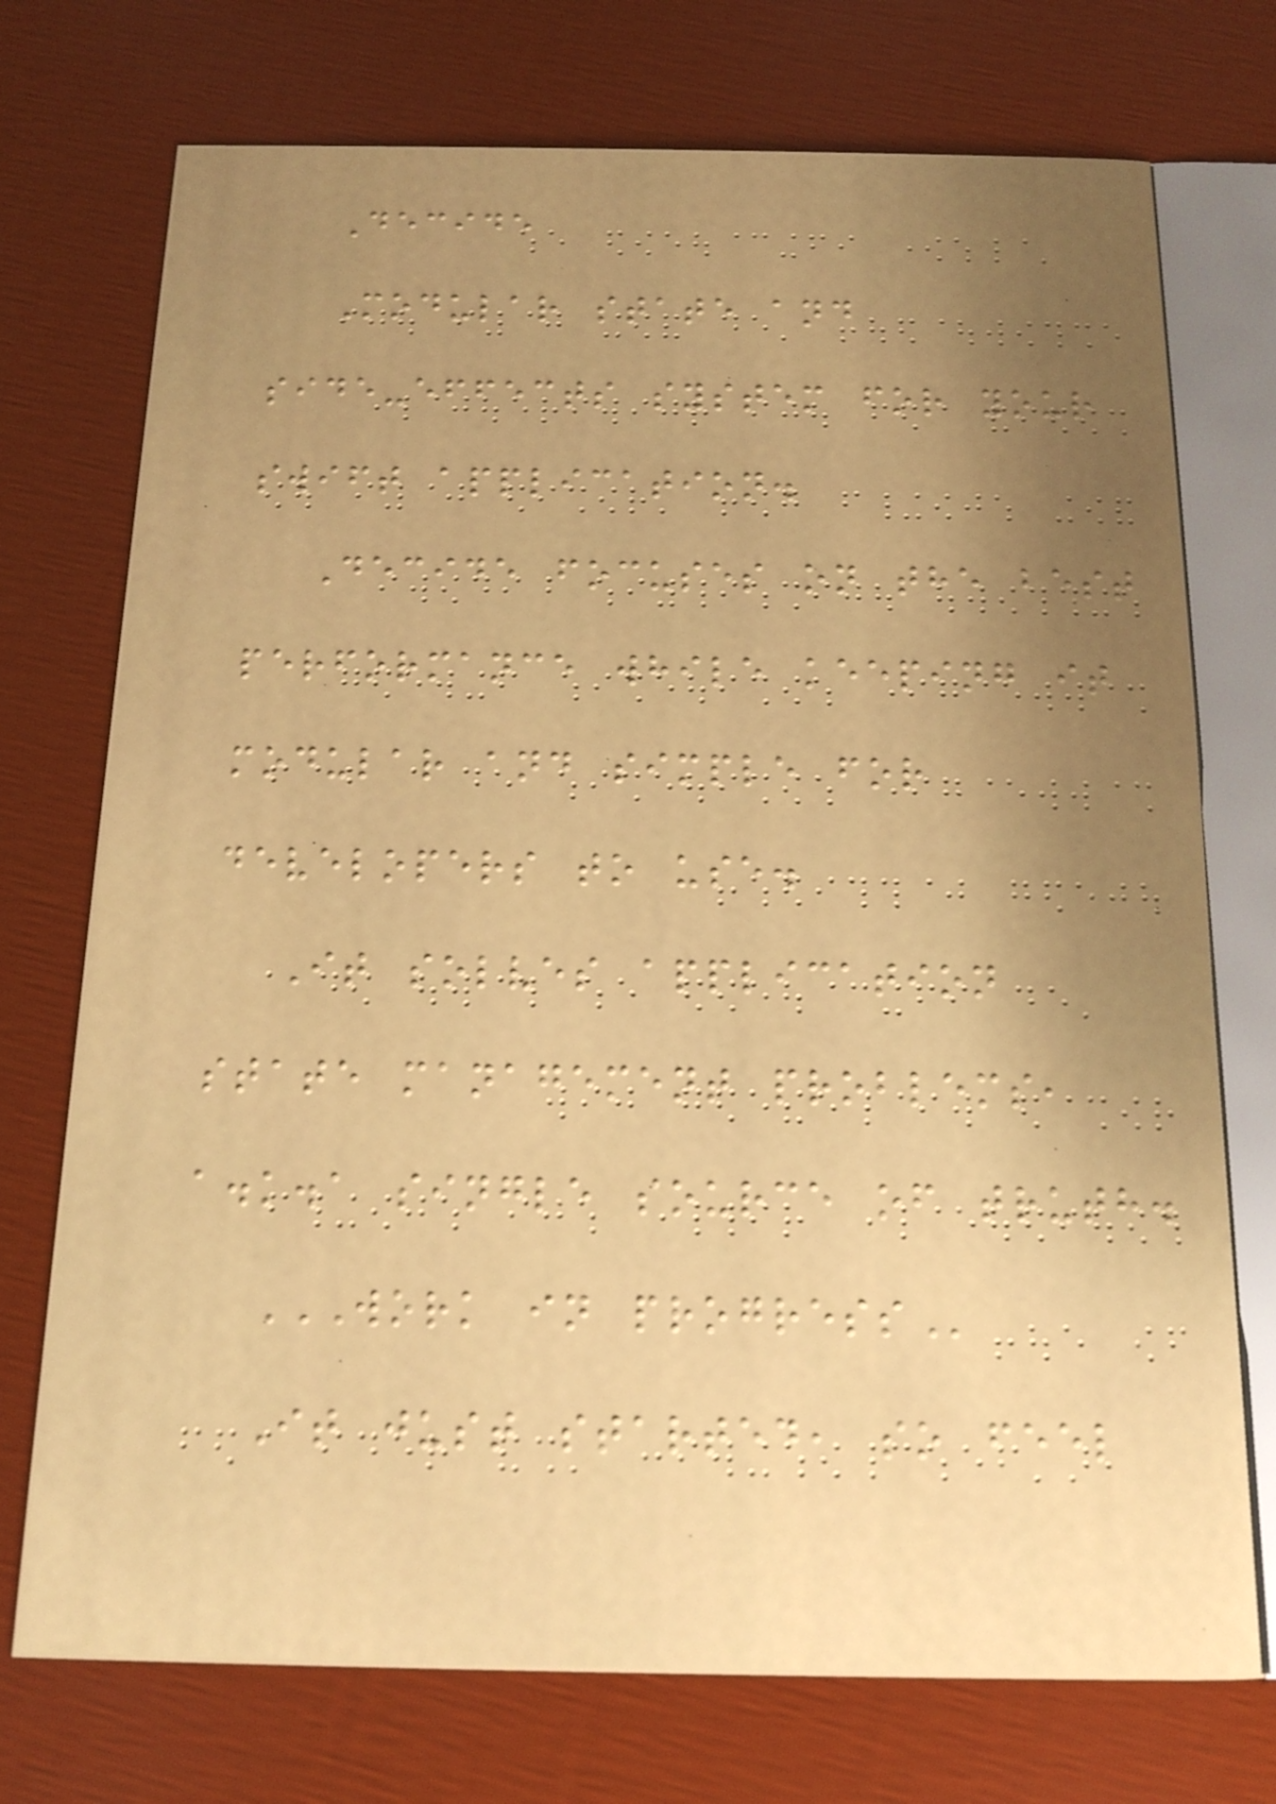Decide
Modular state and
side-effects system for your
swift application.
Decide focuses on the best
performance while keeping it
modular and simple for
developers to use.
It solves application
state management problems,
a.k.a single source of truth.
WORK IN PROGRESS
It just started, so feel
